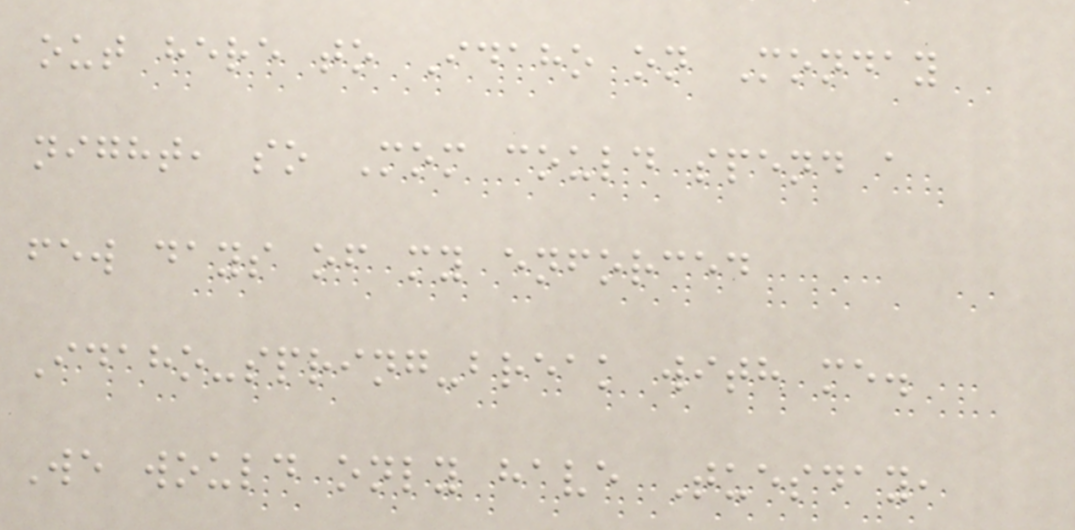out here to Idaho on Monday
night, so Mom could spend a
few days of my enforced
Idaho-spring-break with me.
We would only have Tuesday,
